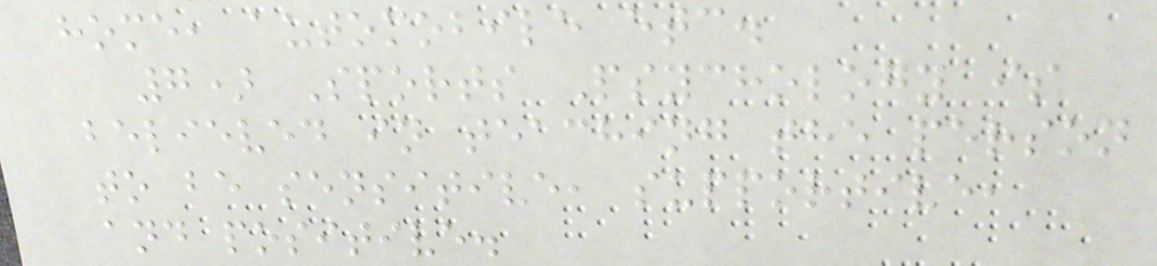home, automobile etc.
7) Sports Psychology is
believed in teaching the person
to be sensitive, supportive,
and positive.
